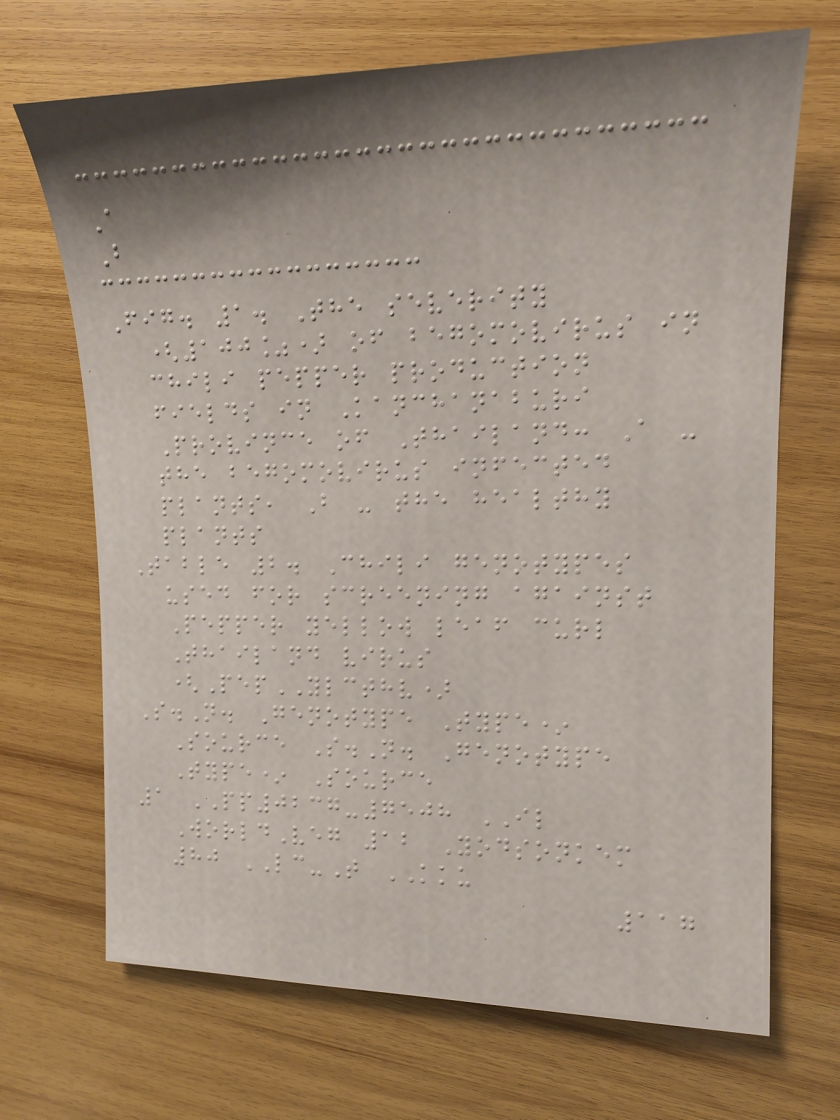A
B
Fig. 1. The severity
(100%) of begomovirus in
chili pepper production
fields in Kanchanaburi
Province of Thailand: A -
the begomovirus infected
plants, B - the healthy
plants
Table 2. Chili genotypes
used for screening against
Pepper yellow leaf curl
Thailand virus
(PepYLCTHV)
S.N. Genotype Type*
Source S.N. Genotype
Type* Source
1 PP0237-7508 IL
WorldVeg 12 Yodsonkem
80 LC-T KKU
117
